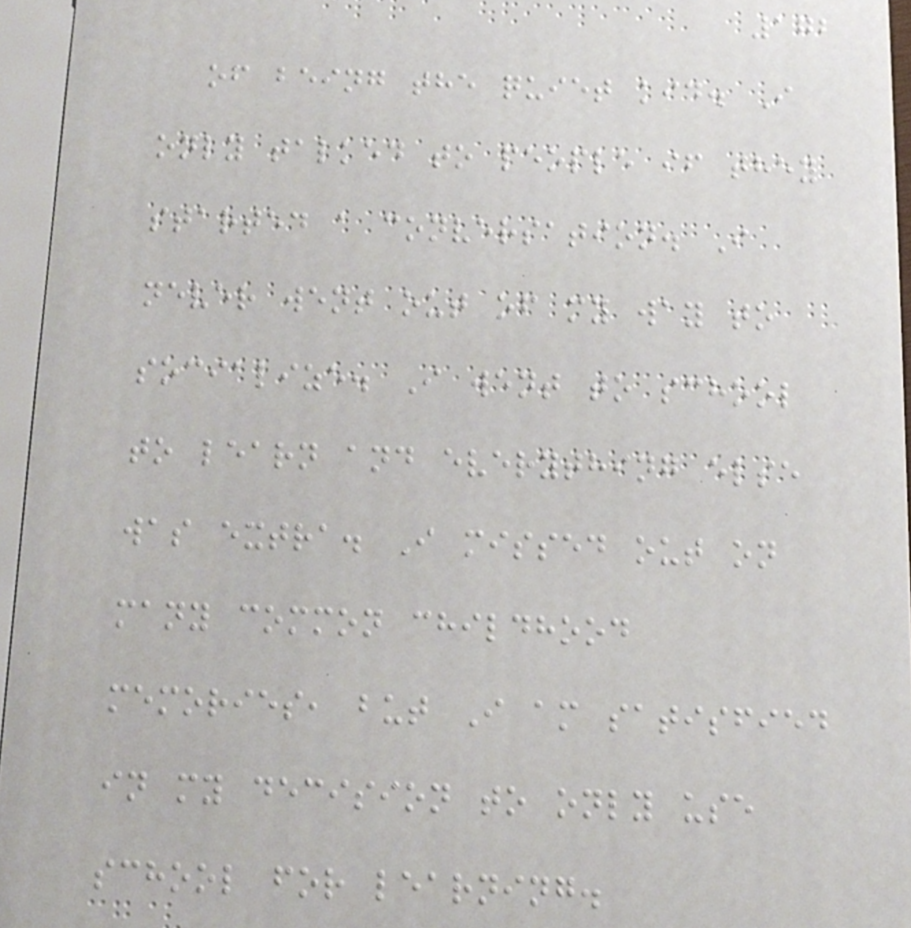172
of being the quiet kid. I
only talked to people if they
started a conversation. I
never went out of my way to
socialize. I went to school
to learn and everything else
was extra. I missed out on
many common childhood
memories, but I am satisfied
in my decision to only use
school for learning.
